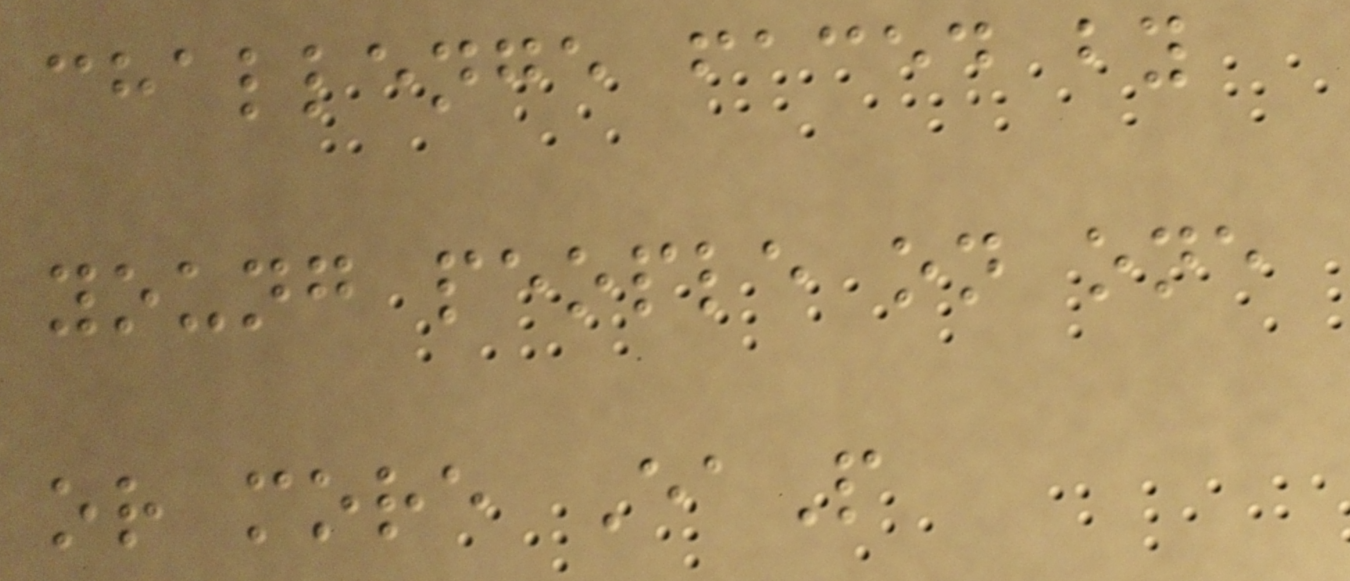challenge faced by
young people on one
or more EaP
